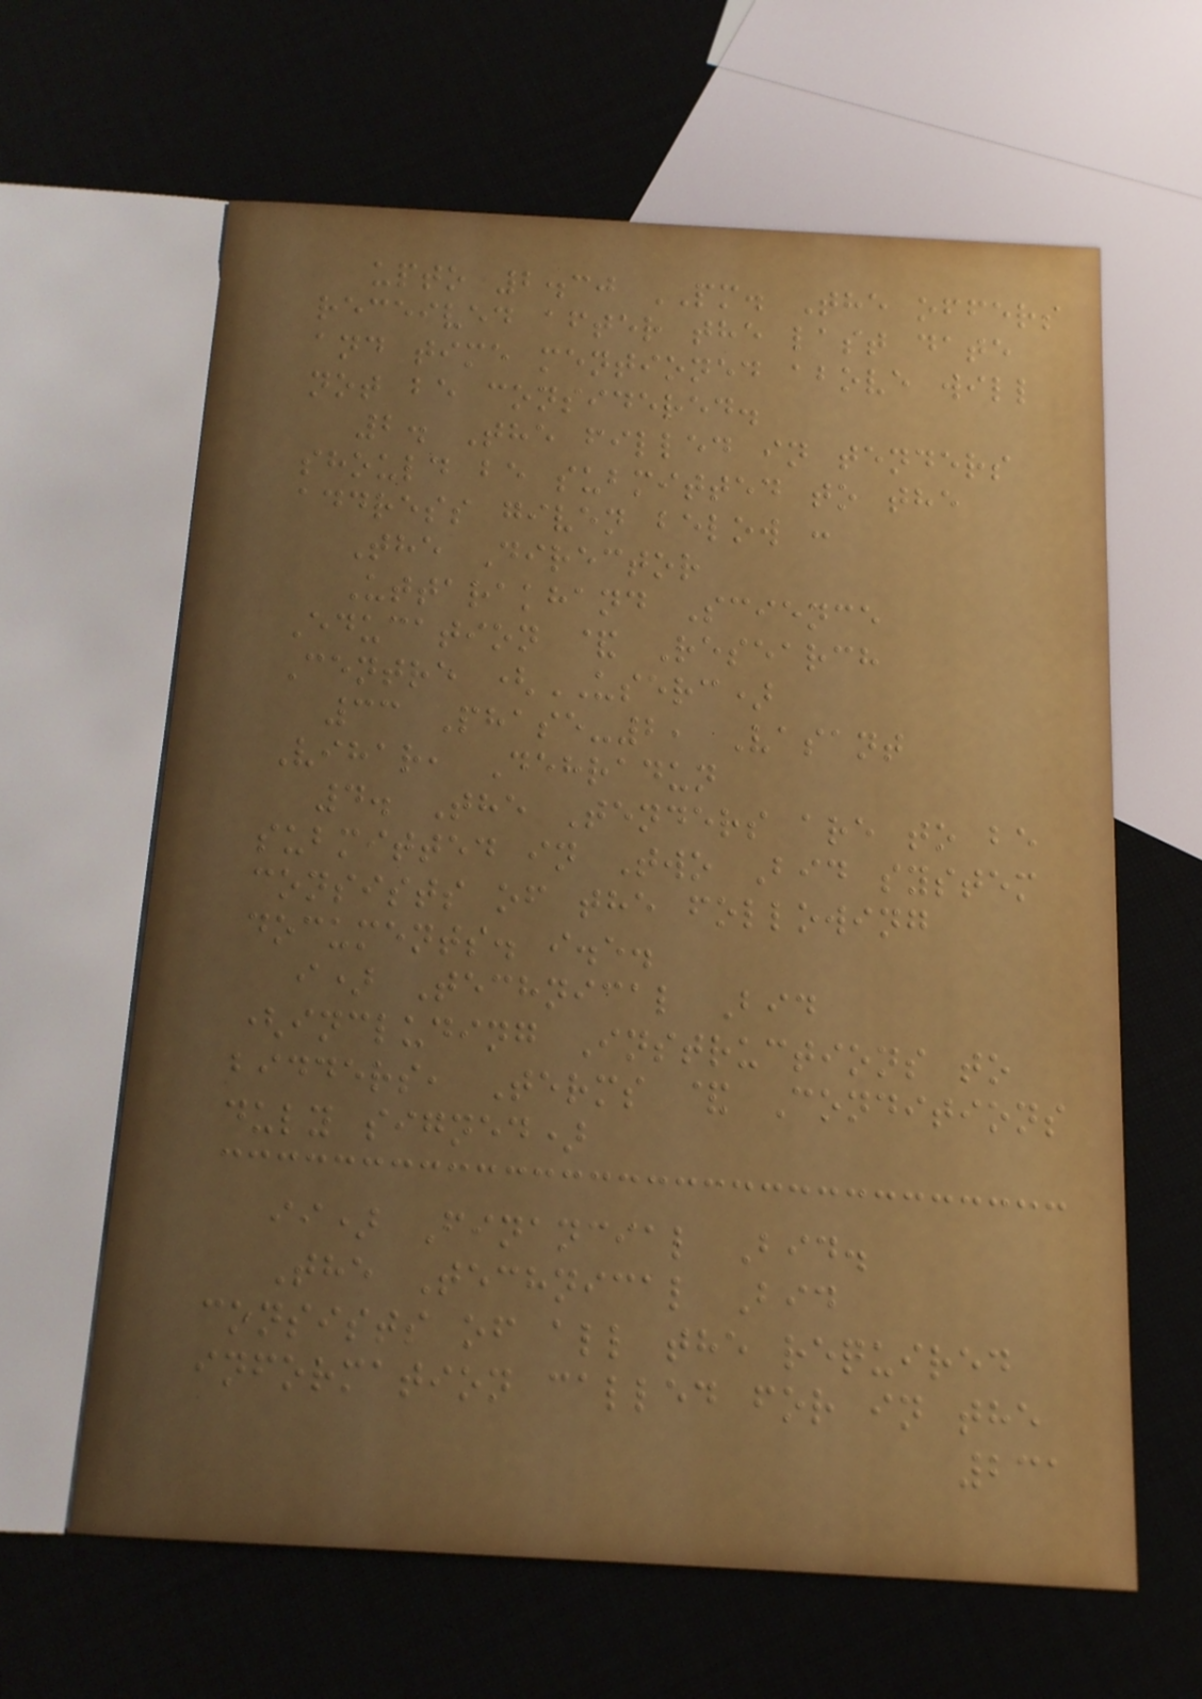upto 2.30 PM. The offers
received after the last date
and time mentioned above will
not be considered.
2. The filled in tenders
should be submitted to the
address given below :
The Director
Uttarakhand Science
Education & Research
Centre (USERC)
33 Phase-2, Vasant
Vihar, Dehradun
4. The Tenders are to be
submitted in Two Bid system
consists of the following
documents. i.e.
i) Technical Bid
(including Instructions to
bidders, Terms & Conditions
duly signed)
ii) Financial Bid.
The Technical Bid
consists of all the required
information called for in the
231
